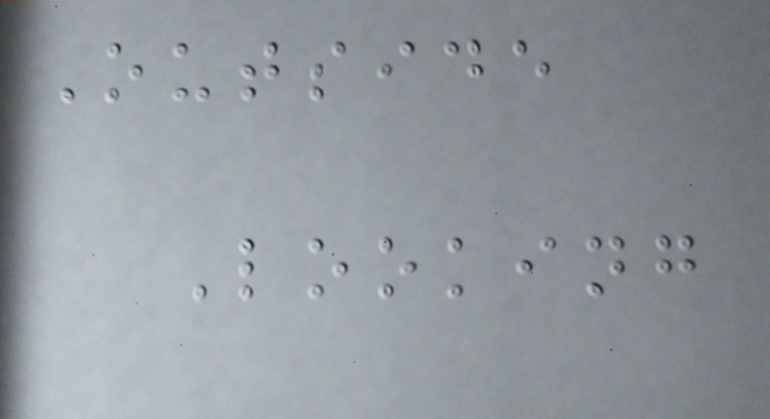Outside
Looking
